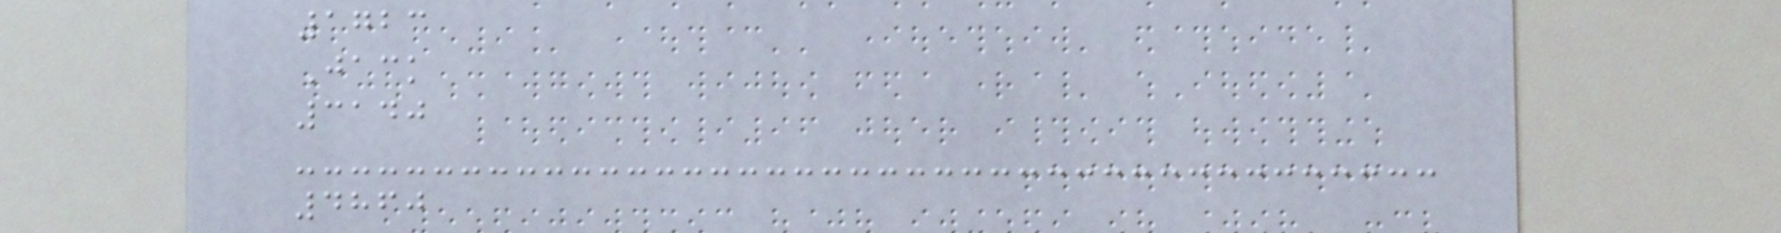1723
Jack
3140
4860
